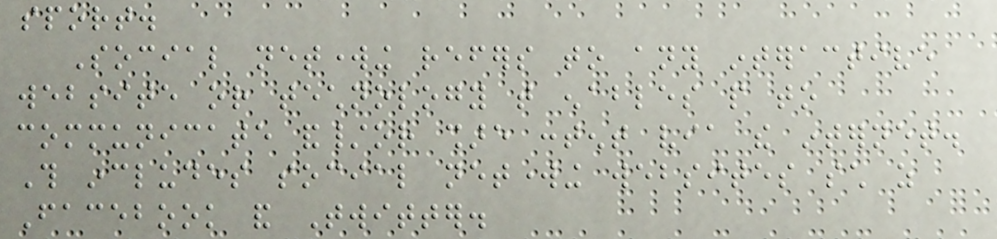sport.
Social networking refers to any interactive
website or technology that enables people to
communicate and/or share content via the internet.
This includes social networking websites such as
Facebook and Twitter.
